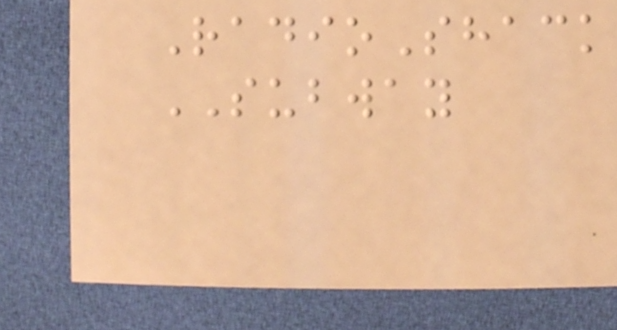RadioShack
SUBWAY
